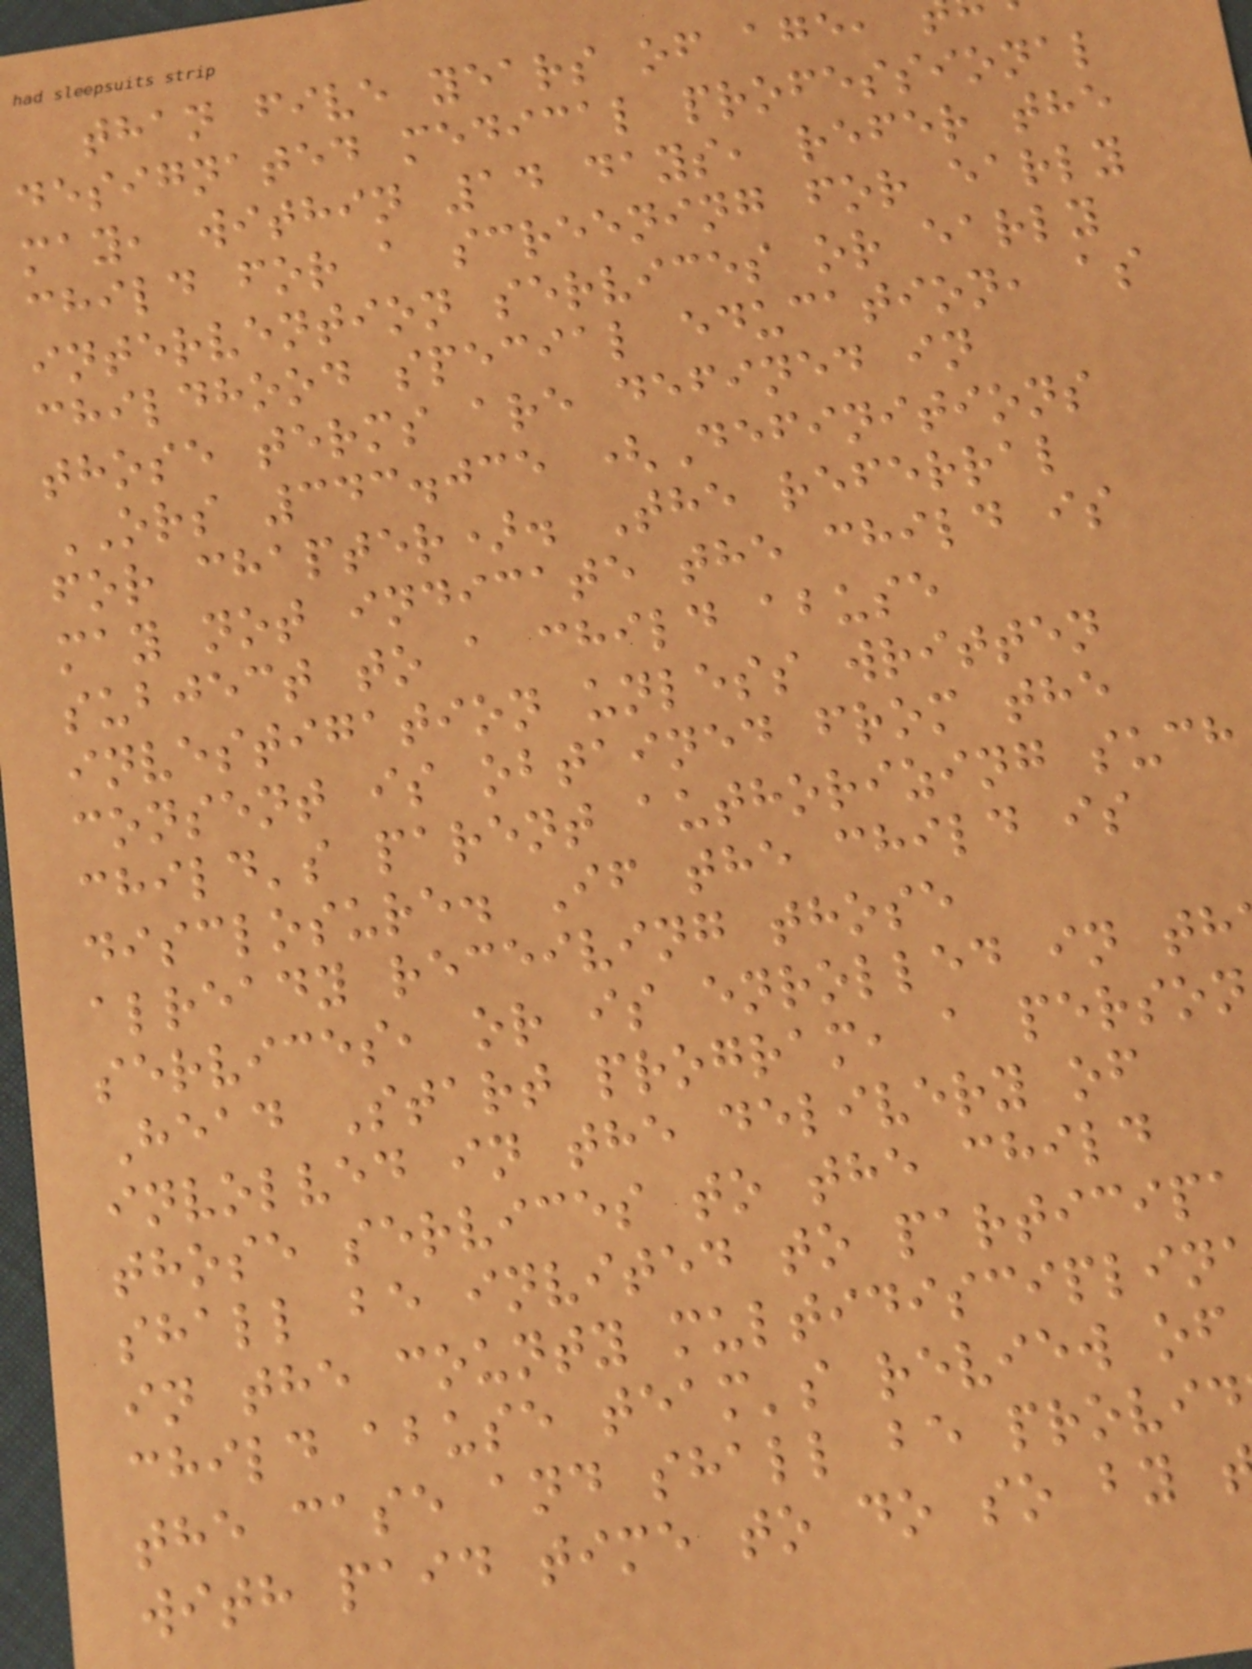than five years of age,
designated medical professional
may, within 14 days, refer the
child for a screening for early
intervention services or early
childhood special education, as
those terms are defined in
ORS 343.035 (Definitions
for chapter). The referral
may not indicate the child is
subject to a child abuse
investigation unless written
consent is obtained from the
child's parent authorizing such
disclosure. If the child is
already receiving those
services, or is enrolled in th
Head Start program, a person
involved in the delivery of
those services to the child
shall be invited to participa
in the county multidisciplin
child abuse team's review of
the case and shall be provid
with paid time to do so by
